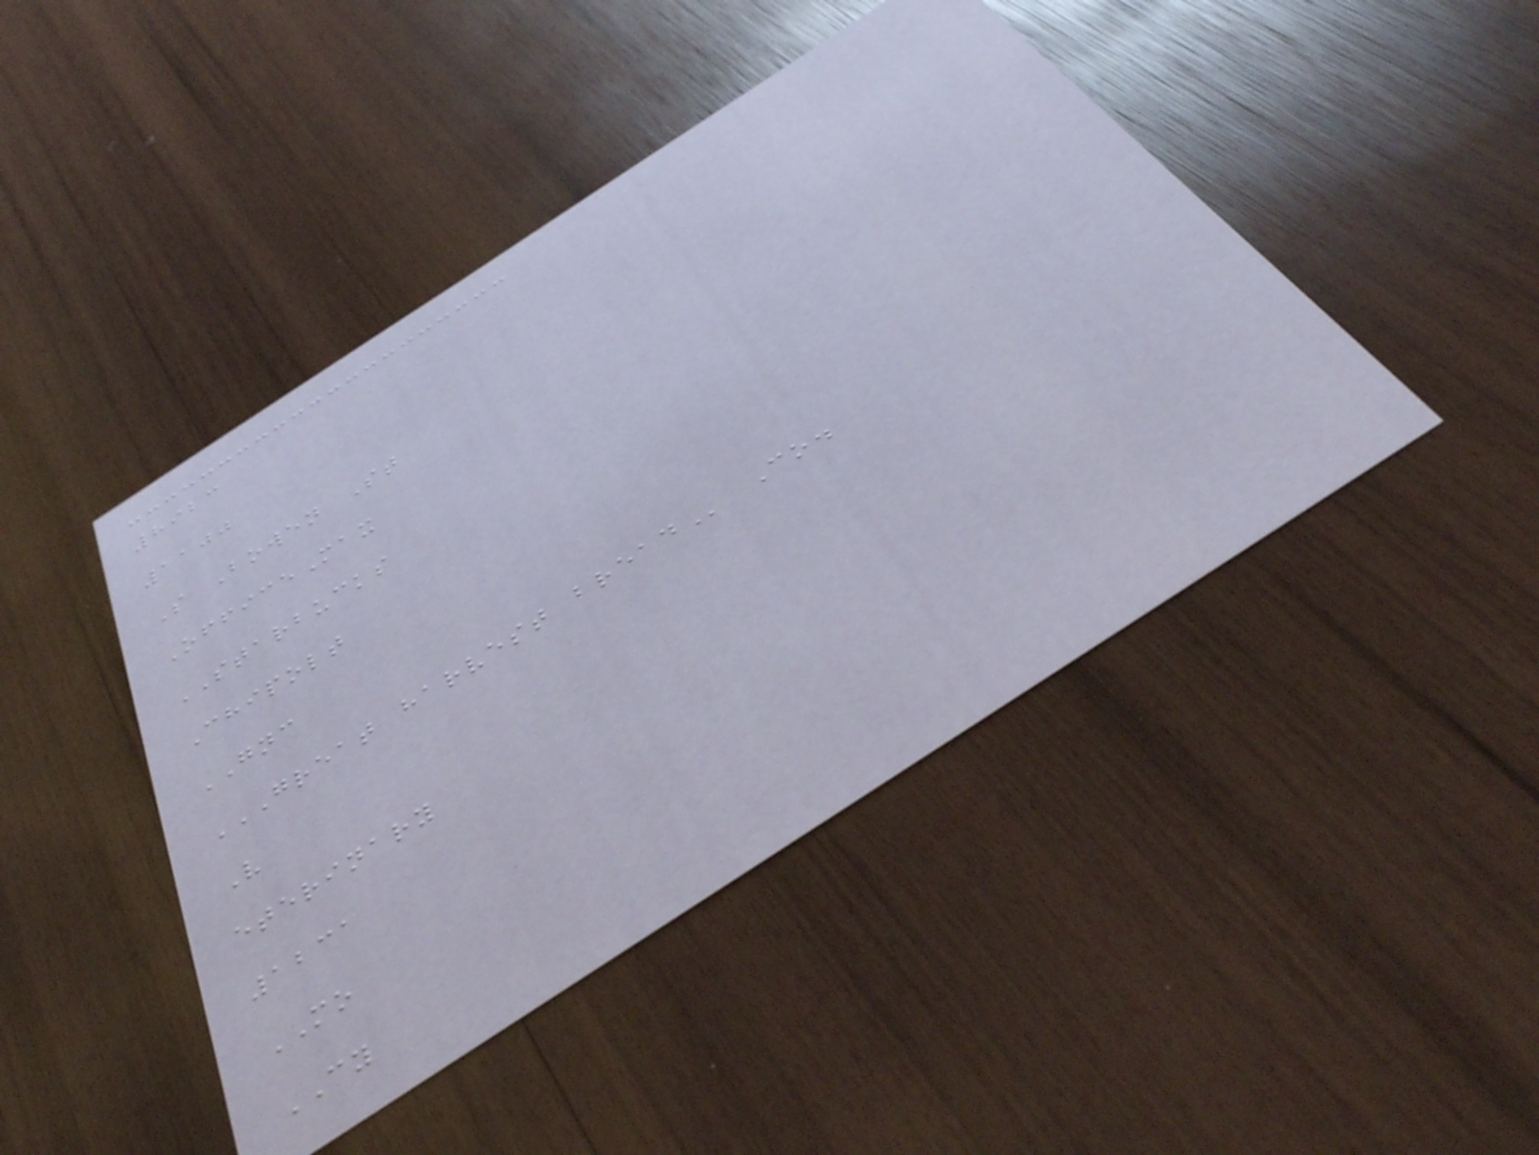8923
1100
S Bowen St
OfficeMax
STARBUCKS
Chipolt
GNC
GREAT HARVEST BREAD Co.
V
eterinary
1231
MO
CY
